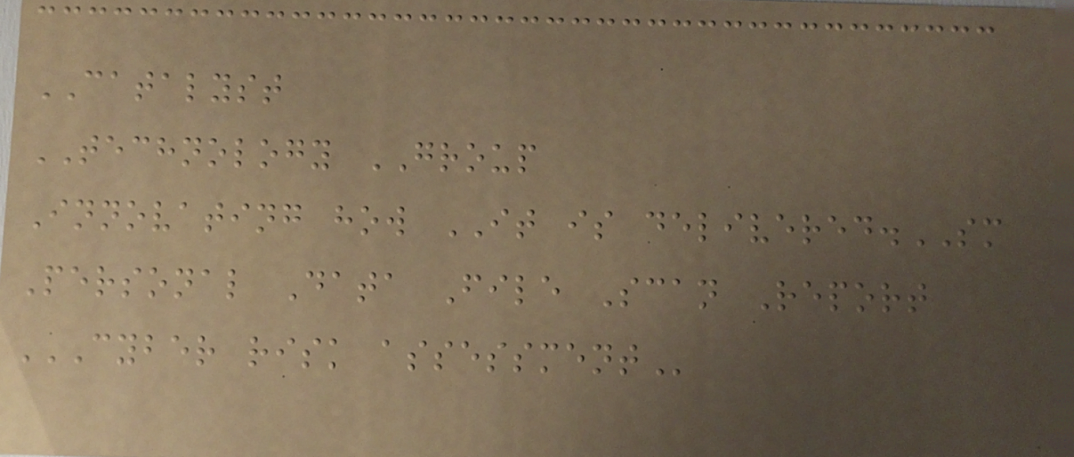CATALYST
TECHNOLOGY GROUP
Innovating how IT is delivered.SM
Personal Data File Scan Report
CYBER RISK ASSESSMENT
